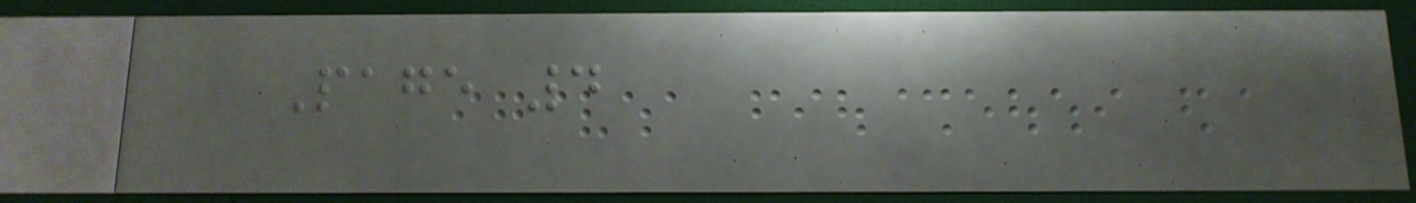Page 4
